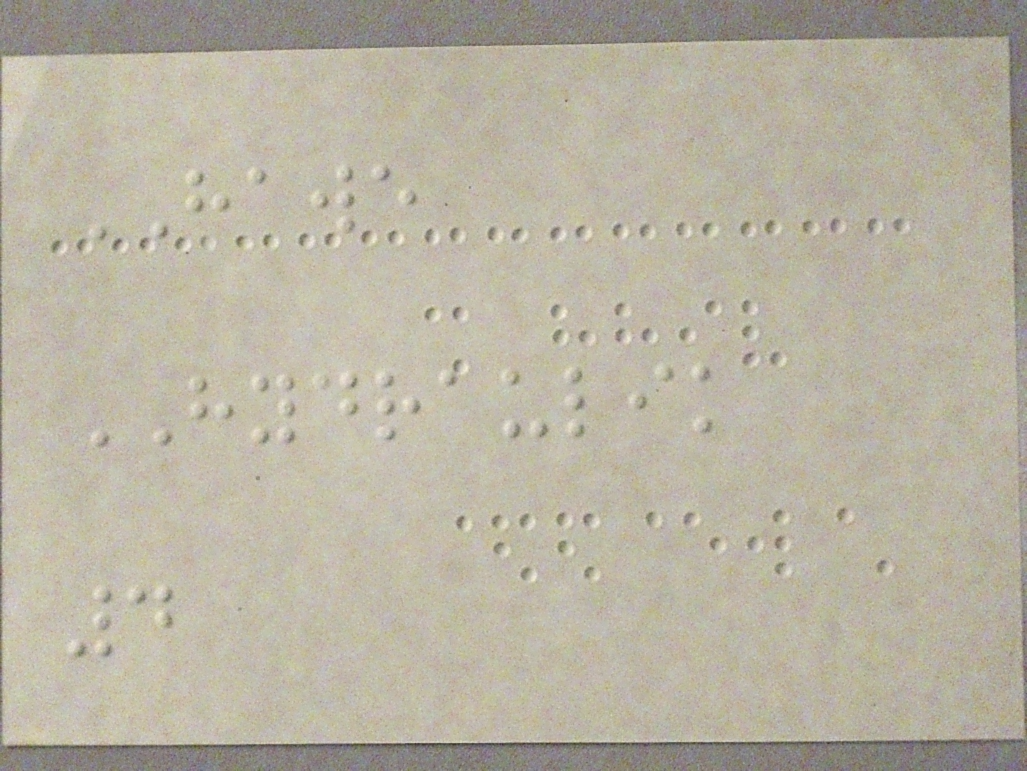HAWE
HYDRAULIK
4
